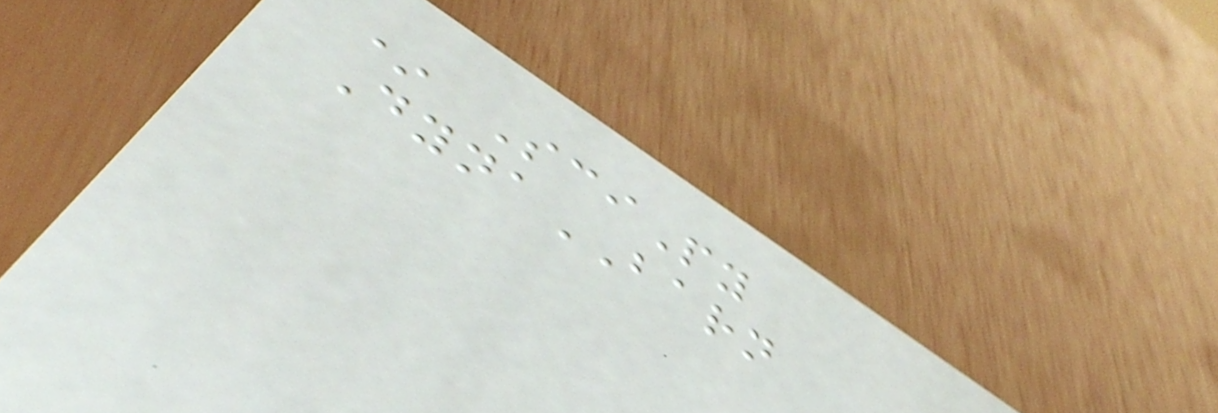* SciPy
DynaBARN
